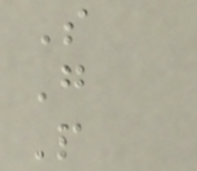S
G
P
